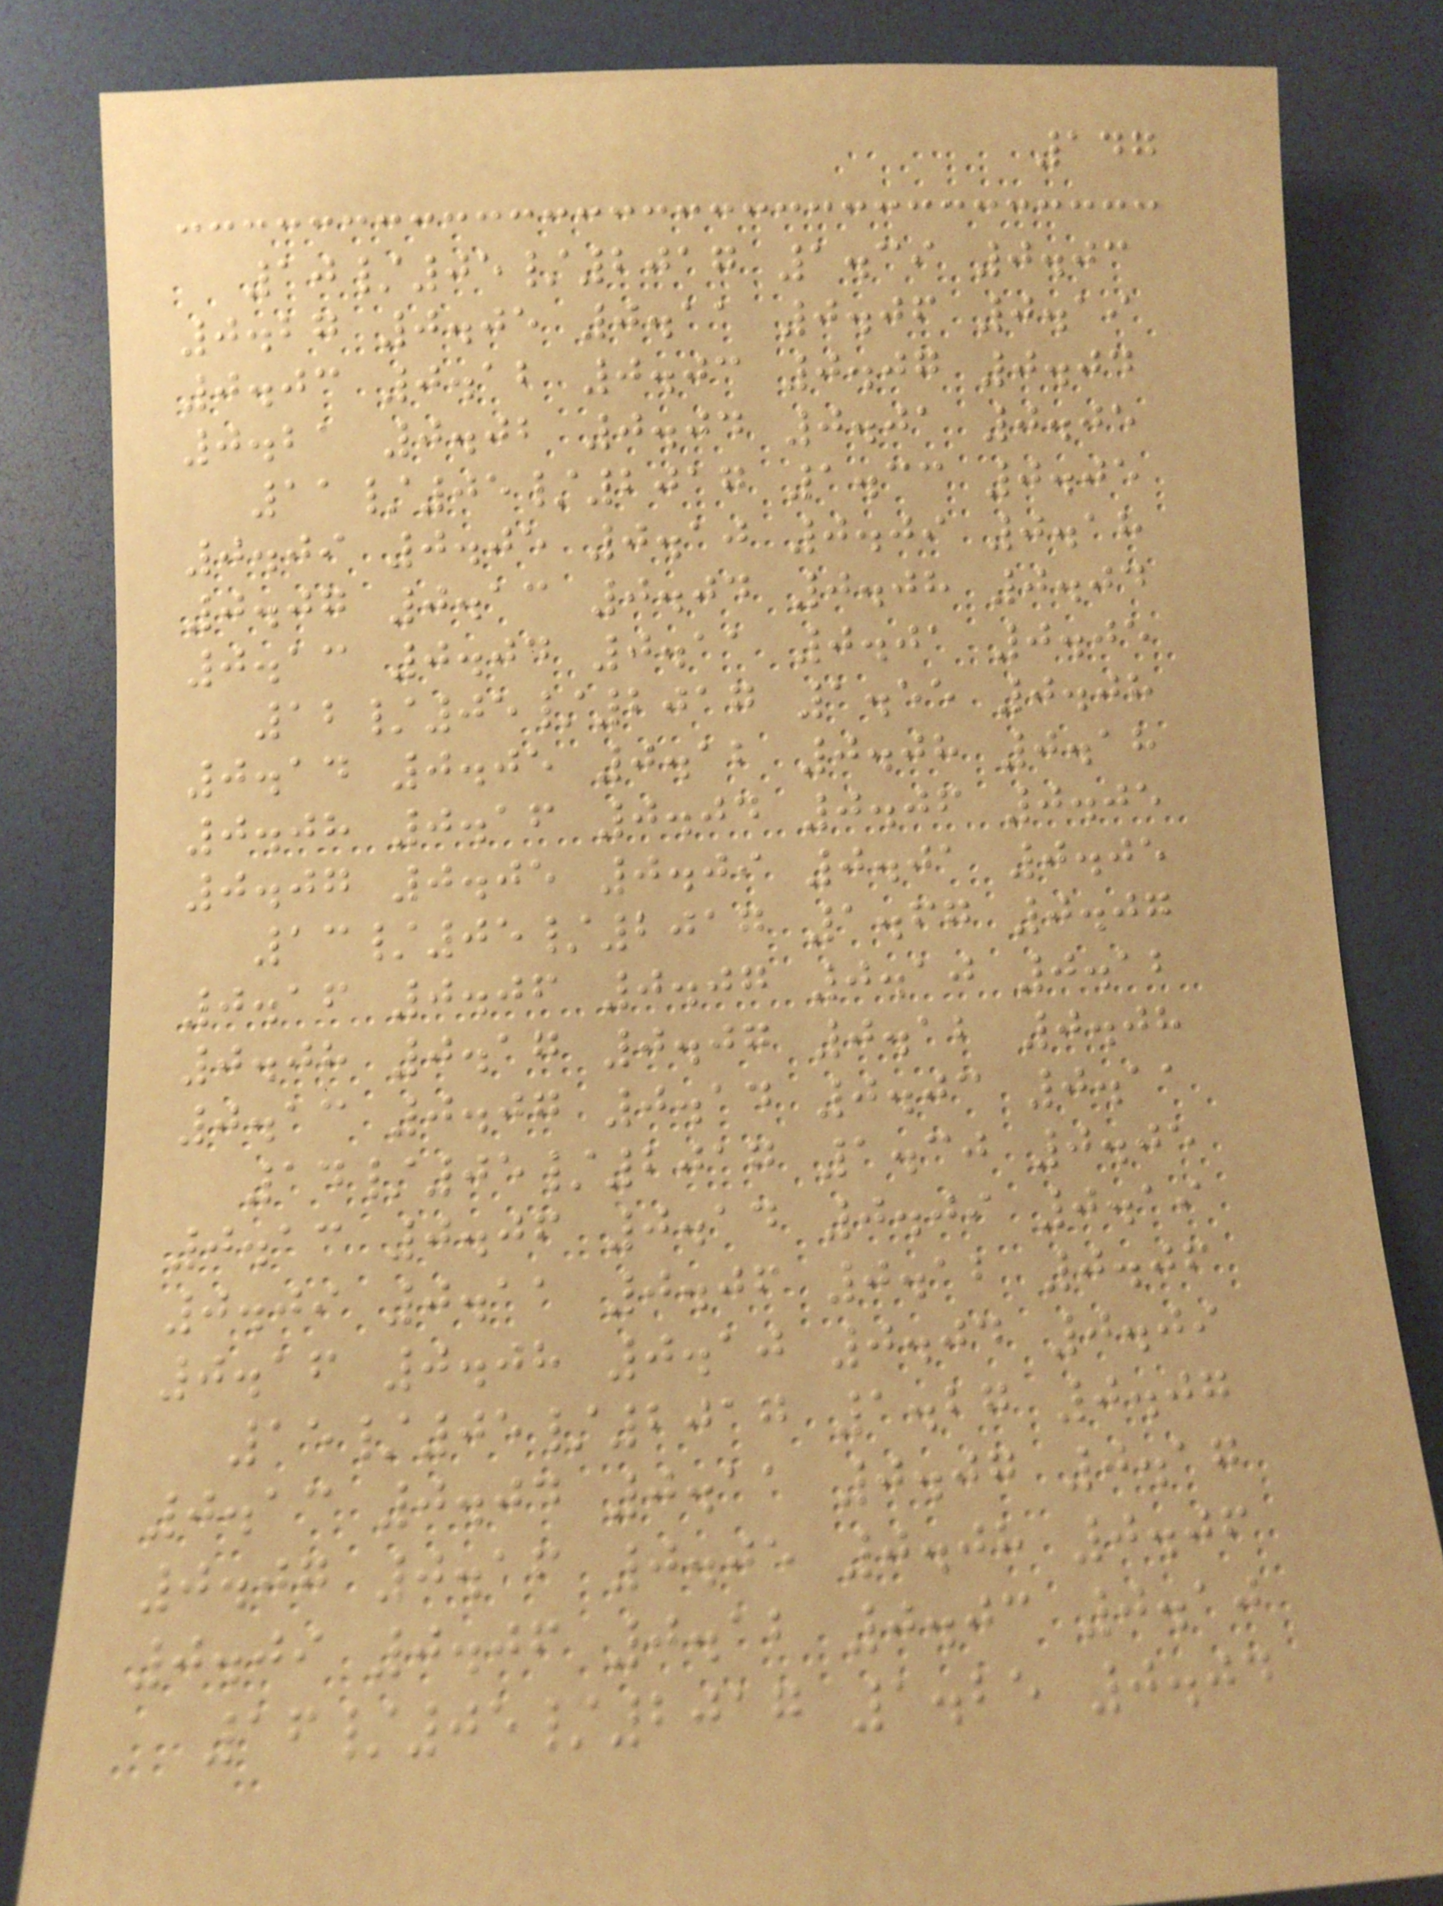147
10/05/2017 1.39 0.03
0.27 0.05 0.11 0.06 0.19
0.03 0.12 0.03 0.07 0.04
0.21 0.02 0.04 0.01 0.05
11/05/2017 1.33 0.05
0.09 0.05 0.10 0.09 0.18
0.07 0.13 0.04 0.08 0.04
0.13 0.04 0.11 0.01 0.05
12/05/2017 1.55 0.08
0.14 0.05 0.12 0.08 0.18
0.08 0.16 0.04 0.06 0.05
0.07 0.05 0.09 0.01 0.05
13/05/2017 1.67 0.07
0.16 0.06 0.07 0.10 0.12
0.08 0.17 0.07 0.12 0.08
0.13 0.07 0.14 0.03 0.11
14/05/2017 1.30 0.05
0.13 0.06 0.14 0.09 0.19
0.09 0.11 0.06 0.12 0.06
0.16 0.08 0.10 0.04 0.09
15/05/2017 1.27 0.07
0.13 0.04 0.11 0.07 0.17
0.07 0.16 0.05 0.08 0.06
0.09 0.06 0.12 0.03 0.10
16/05/2017 1.25 0.04
